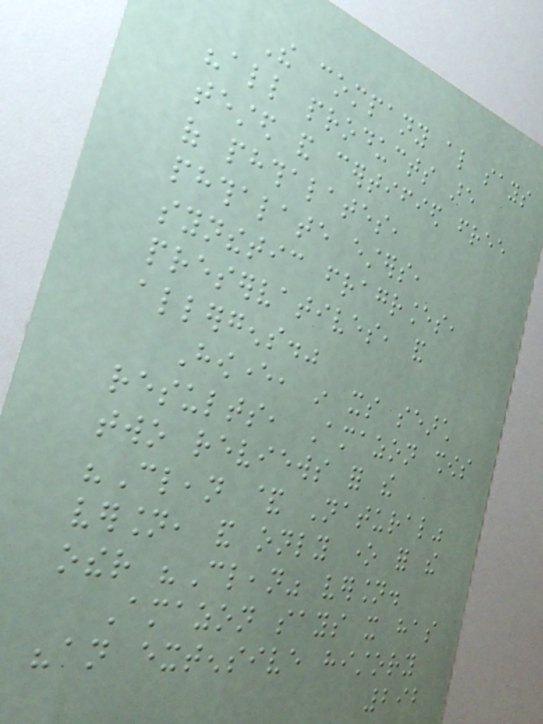The company also says
"all products are
tested and certified free
of phthalates,
phthalate esters,
synthetic fragrances,
preservatives, and
allergens."
However, in its search
results, Amazon shows
two reviews for the
"Clean & Natural"
version, and only one for the
other "Clean" version.
Amazon says it has
"an extensive history
292
